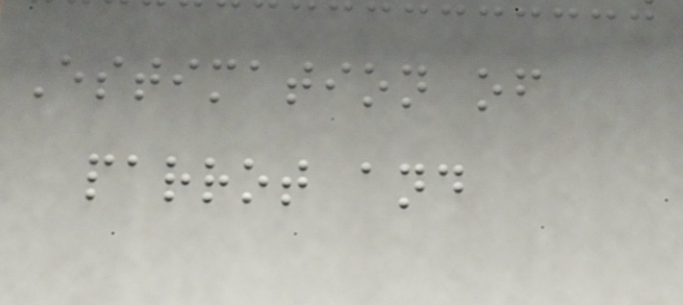Estimation of
parrot and
